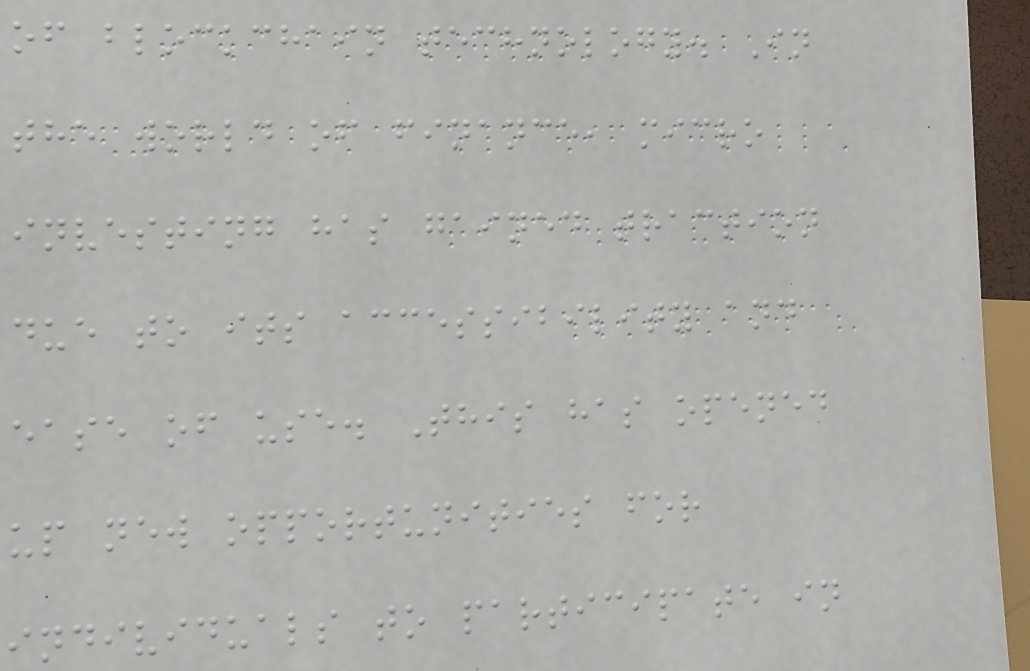of blockchain technology. In
the world of finance, micro
investing has gained traction
due to its accessibility and
ease of use. This has opened
up new opportunities for
individuals to participate in
